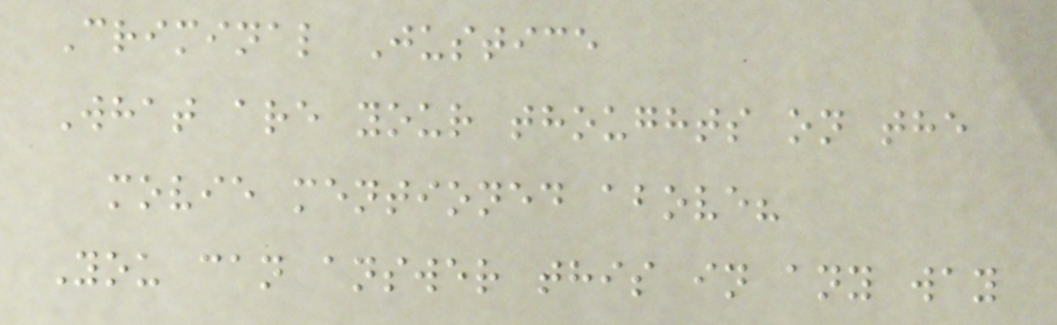Criminal Justice
What are your thoughts on the
movie mentioned above?
You can answer this in any way
